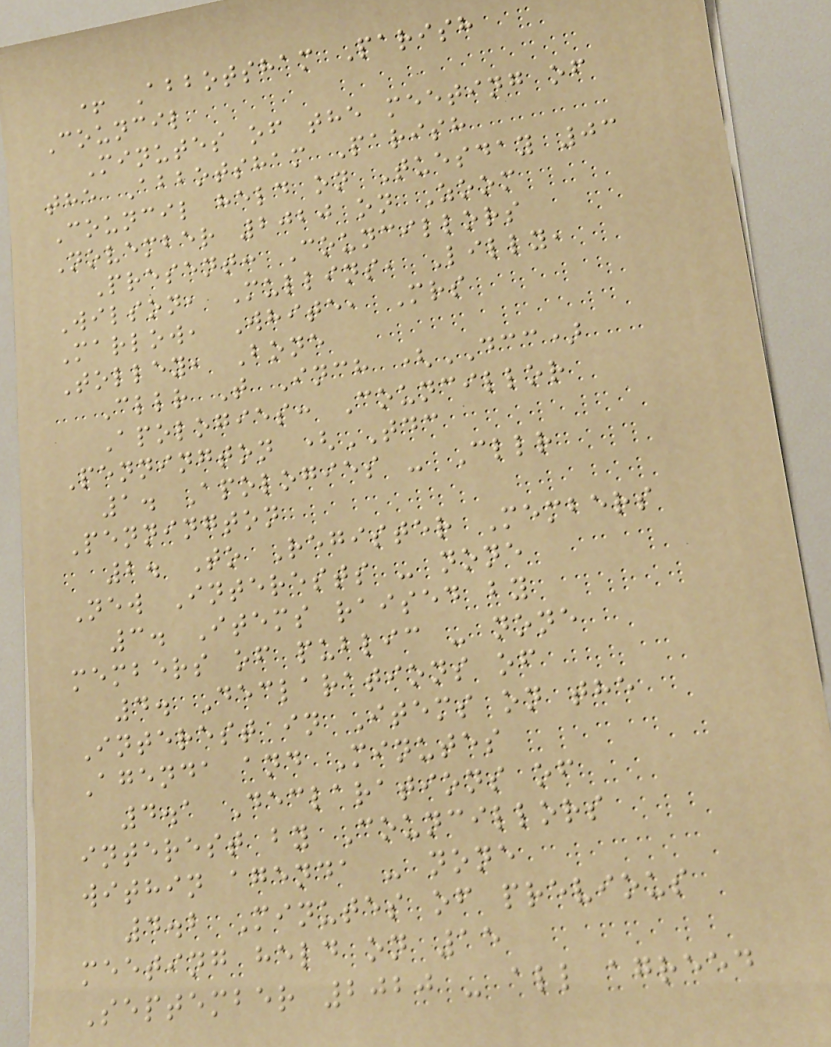+ Abbotsham Parish
Council
Minutes of the meeting of
the Abbotsham Parish
Council held on Tuesday 03
November 2020 on Zoom
Present: Councillors
Wilson, Mullins, Lilly,
Marlow, White, Mrs
Tolley, Bone
Cllr T Inch (DCC)
Apologies: Councillor
Pennington (TDC
1. Apologies - Cllr
Pennington
2. To Register Members
New Interests - none
3. Items raised by
members of public - none
4. Declarations of
Interest in Items on the
Agenda and Minutes
4.1 Declarations of
interest by Councillors
within agenda - none
4.2 Minutes of previous
meeting held on 15
September 2020 - all agreed
